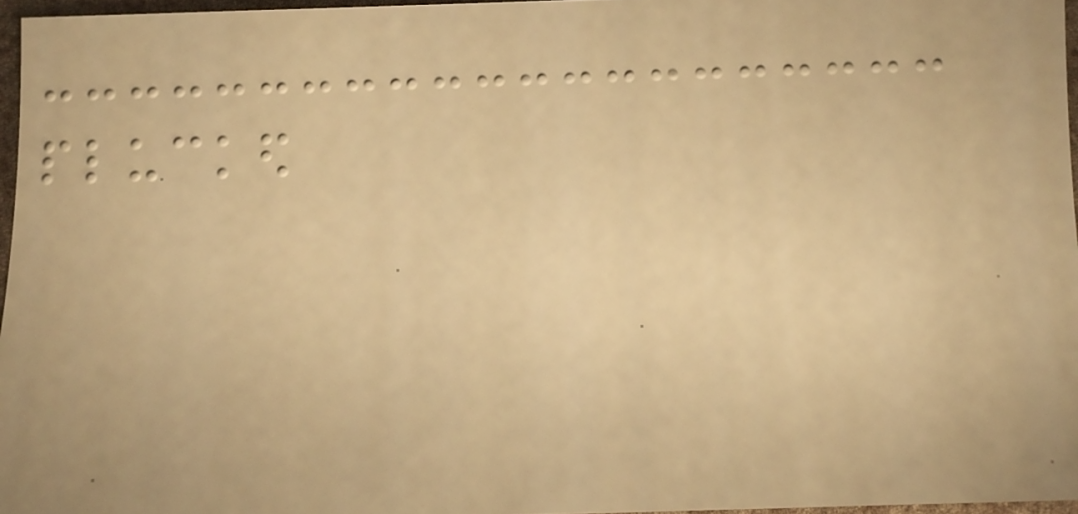plucked
